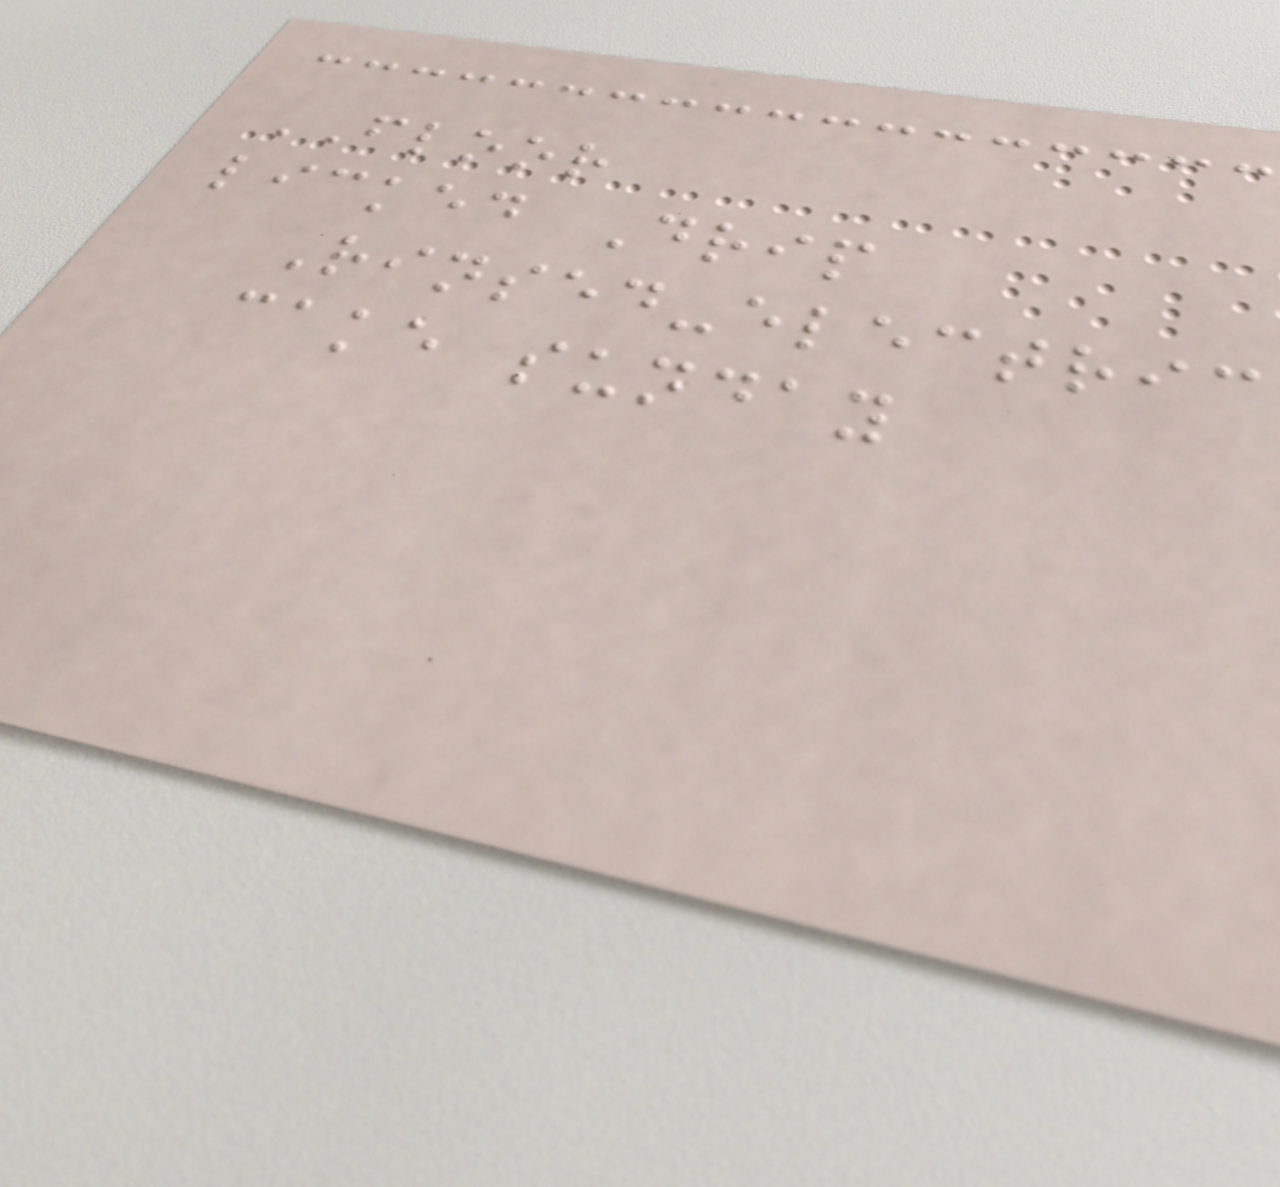FLOOR
licked Drip
Rinsed-electric
cake sunday
